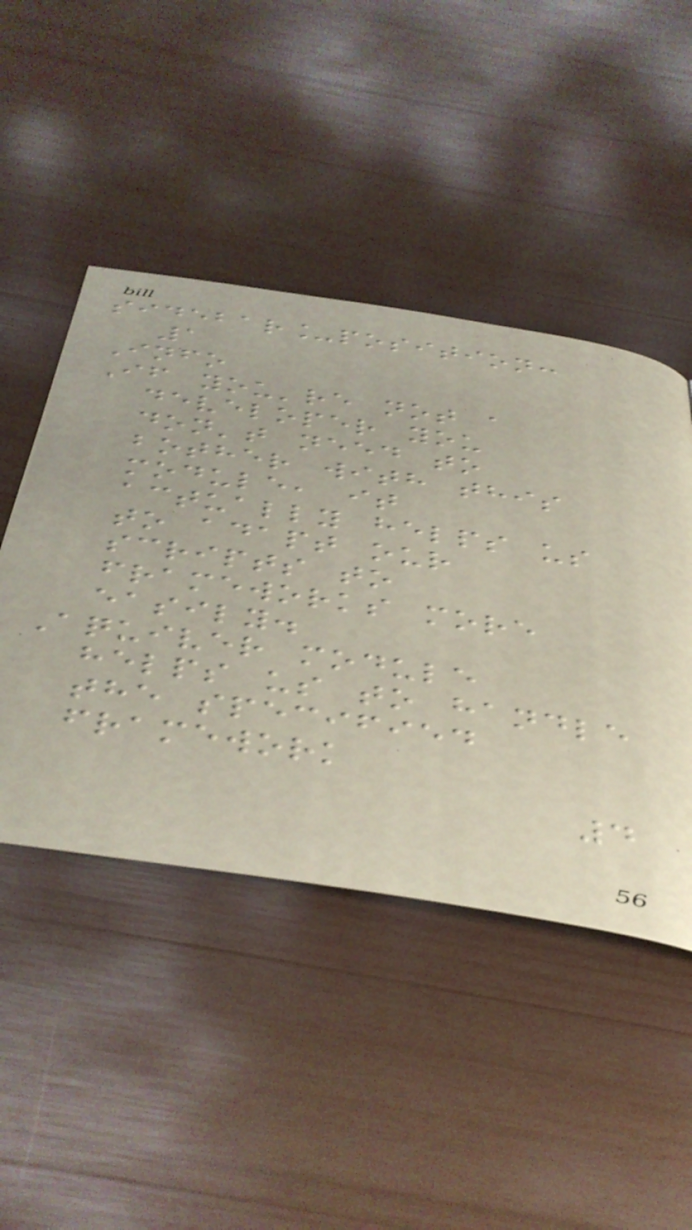sidebar_position:
1
Info
If you're not a
developer you
don't need to
bother with this
module, it
actually helps us
to adapt our
scripts to
frameworks more
easily.
Aquiver module
helps us to handle
the specified
framework
4
